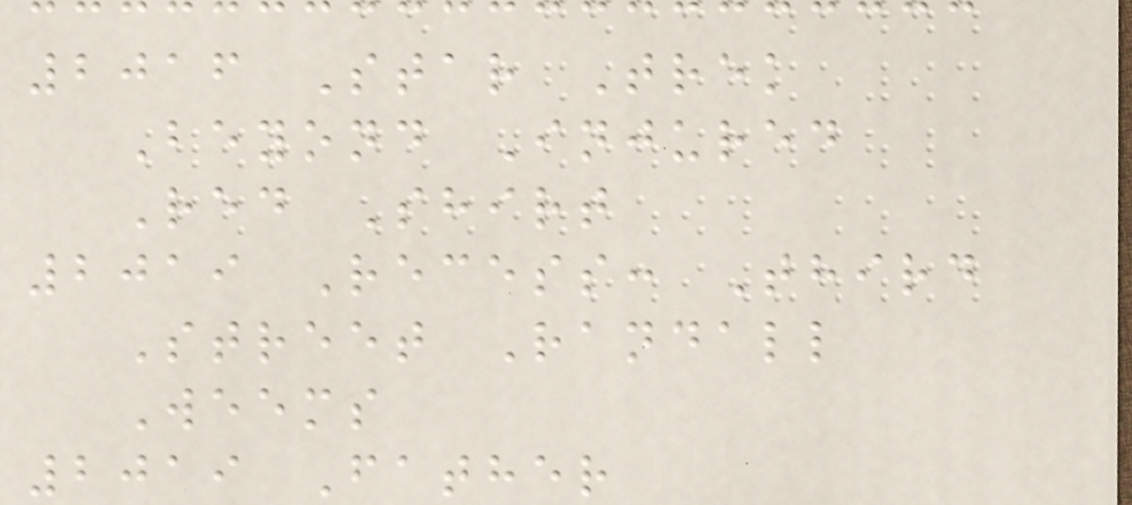2016 Star Trek
Beyond Injured
Red Shirt
2019 Recess: Third
Street Randall
Weems
2019 Father
